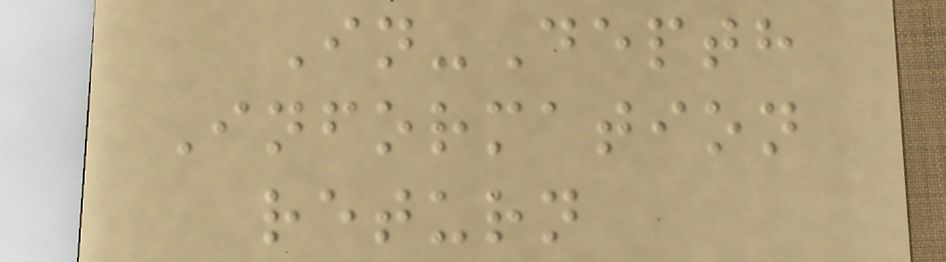In-Depth
Information
return
